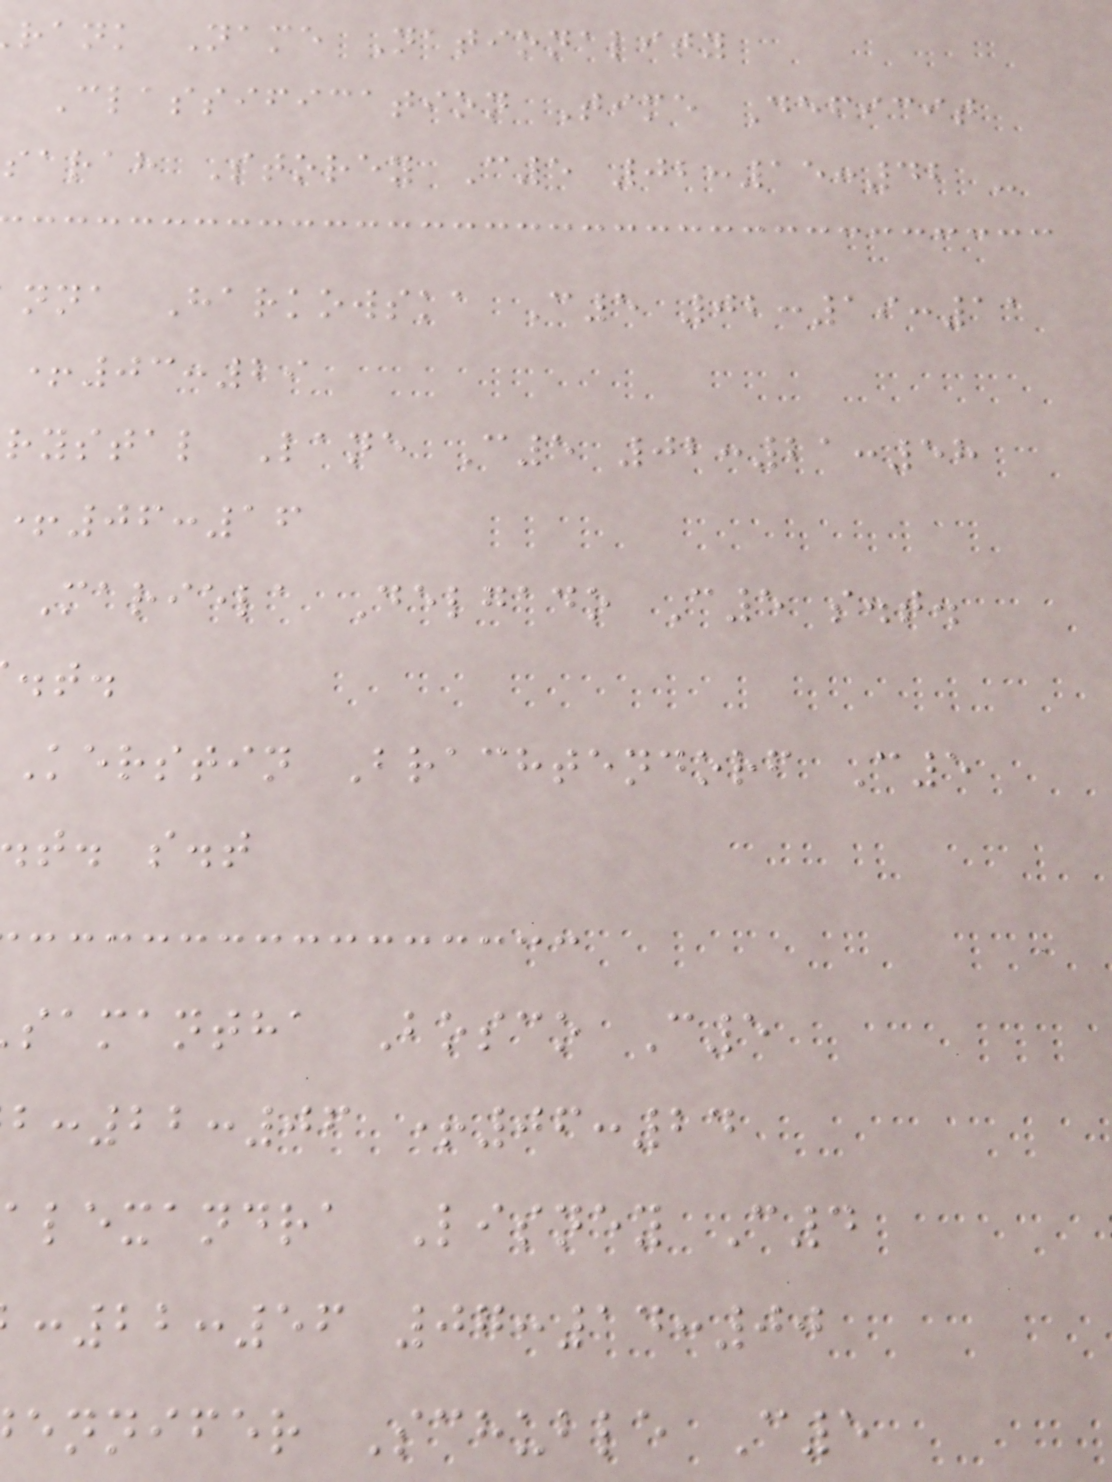rank Name Nationality
Classification Time Deficit
sarah Storey C5 02:15:42 -
nna Harkowska C5 02:19:11
+03:29
rystal Lane C5 02:21:58
06:16
Mariela Delgado C5 s.t.
Kerstin Brachtendorf C5
t. s.t
samantha Bosco C5
:22:06 +06:24
alexandra Lisney C4
:22:56 07:14:00
ennifer Schuble C5
